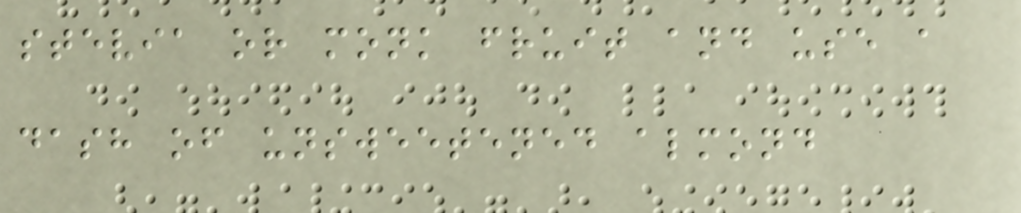stevia or monk fruit and use a
dash of unsweetened almond
